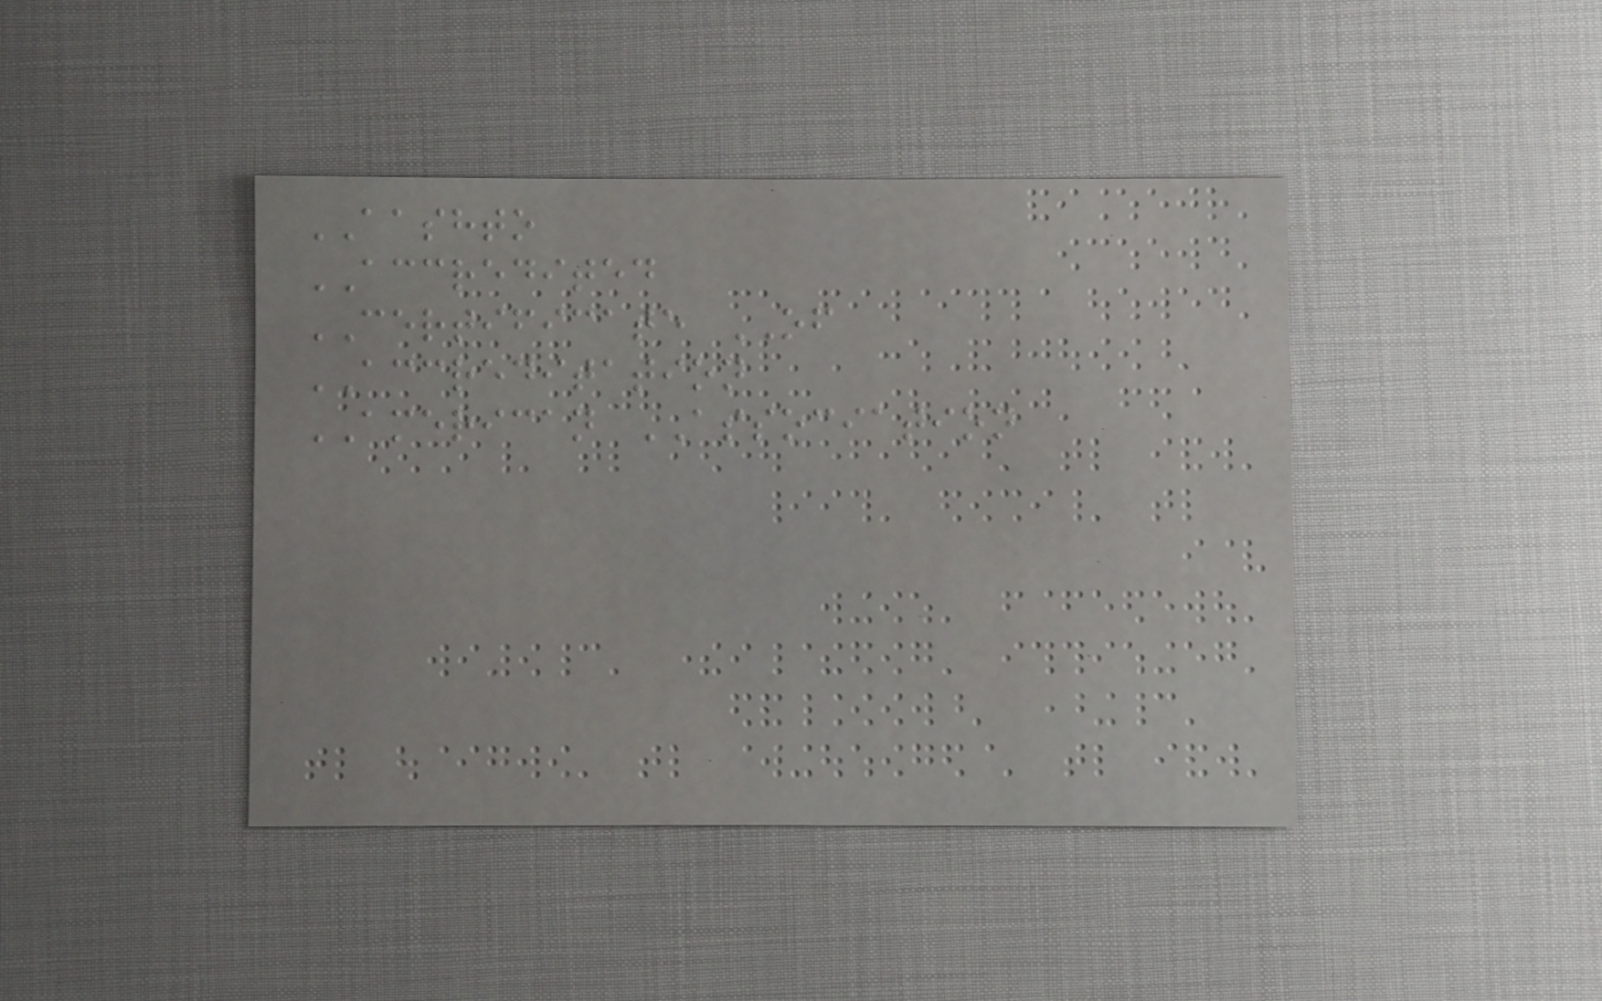AASHTO
ACCREDITED
CERTIFICATE OF
ACCREDITATION
AMERICAN ASSOCIATION
